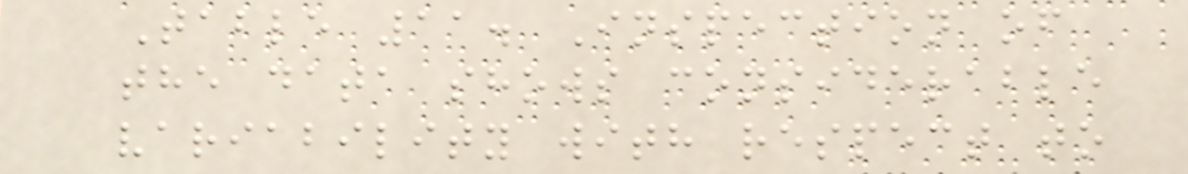Table 11. Inspection of
the data shows considerable
variability with respect to
